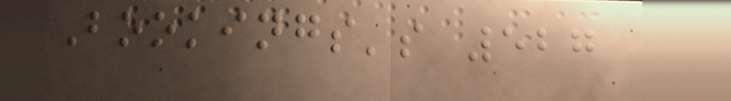Bookings's 527
